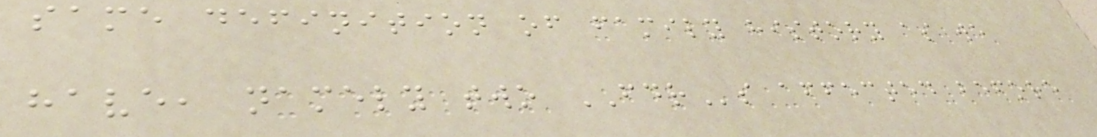same definition of family history as we
have, namely two FDRs affected before
